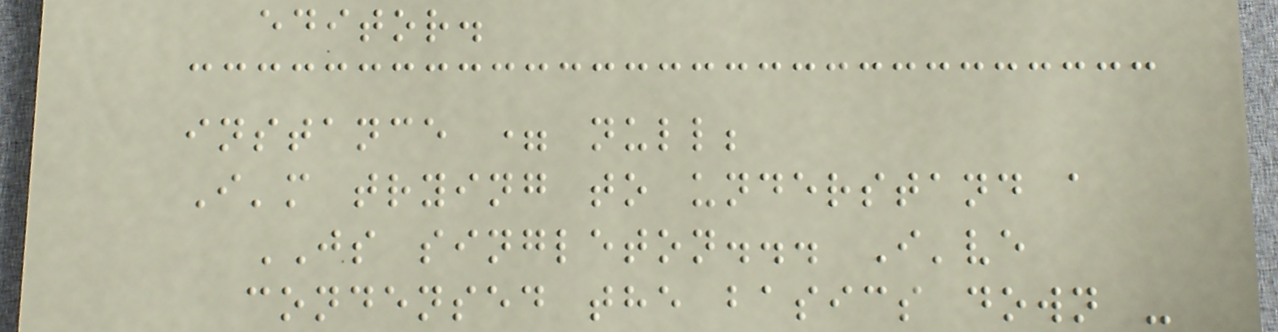editor.
instance = null;
I'm trying to understand a
JS singleton... I've
condensed the basics down -
